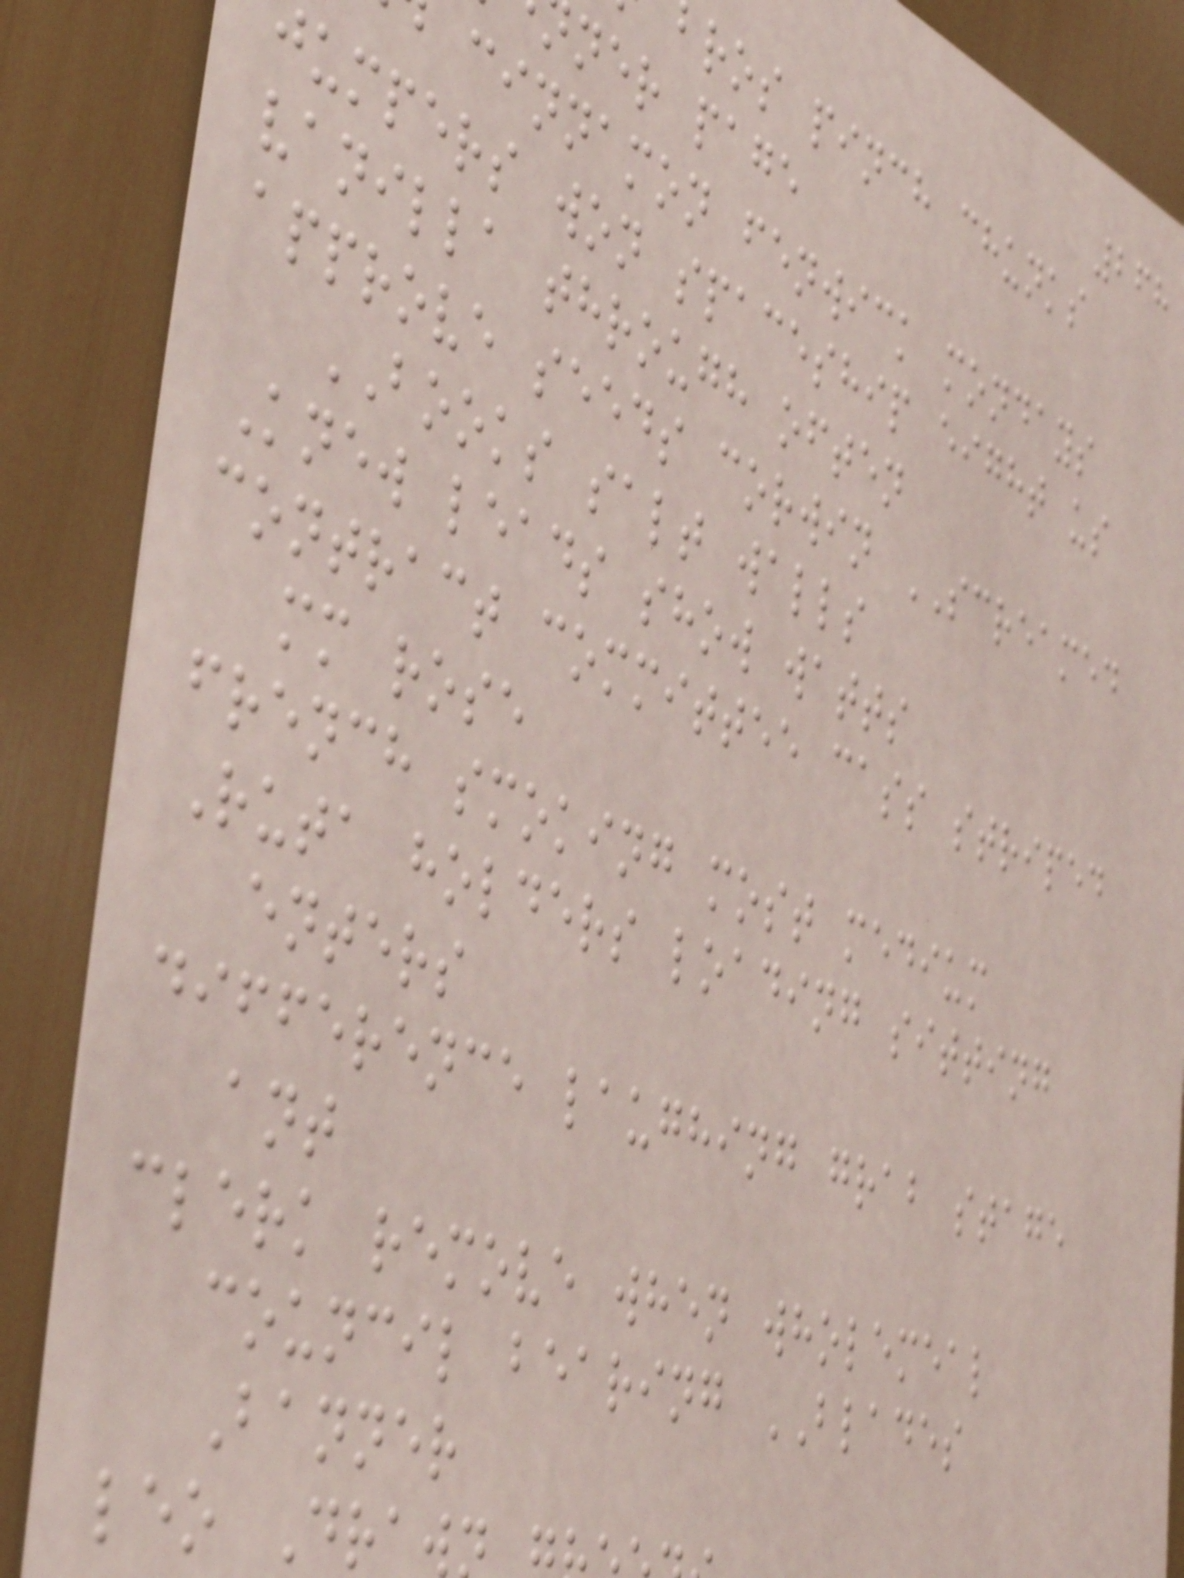268
ros pinch chunks
ner page
cinnamon fenwick mondays
umpers won spaceship eight us
vanilla through often
approve seeds corwin SCREAMED
BOOKS salt walls
Knew leads show watts
contract committee cass striped
mm rose
french smoking most medium
Ruta holders loading sitting
enters
difference laughing grab stage
ant
clerk remove when wholemeal
council bearing BLADES
Banner
leo Draw
